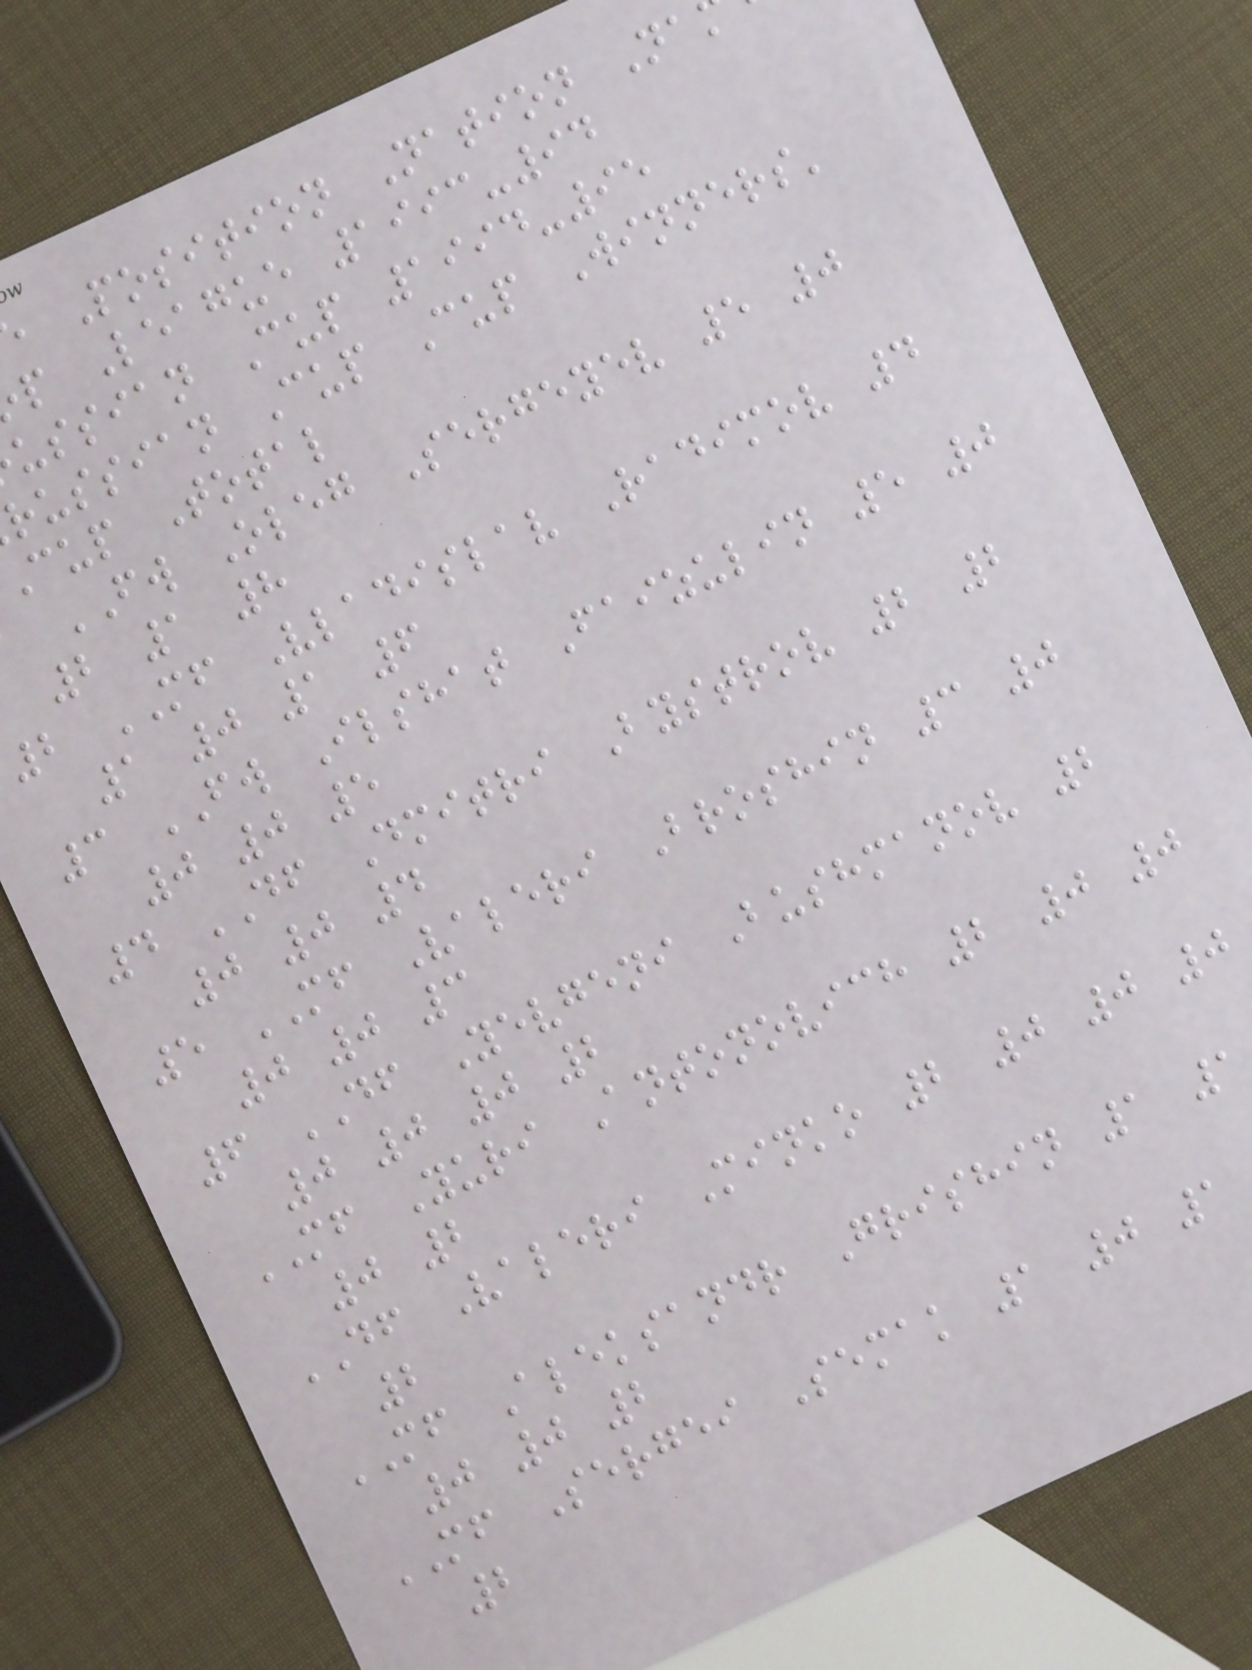Position Nation Na
p League 1993-94
ussian Cup 1994-95
russian Cup Cup Winners'
cup Total
FW Oleg Sergeyev 5 0
2 1 8
2 MF Vladislav Radimov 4
1 0 1 6
3 FW Ilshat Faizulin 5 0
0 0 5
4 DF Dmitri Bystrov 2 2
0 0 4
5 MF Valeri Broshin 3 0
0 0 3
6 DF Yevgeni Bushmanov 2
0 0 0 2
MF Yuri Antonovich 2 0 0
0 2
DF Valeri Minko 2 0 0 0
2
MF Aleksandr Grishin 1 1
0 0 2
MF Sergei Semak 1 0 1
2
